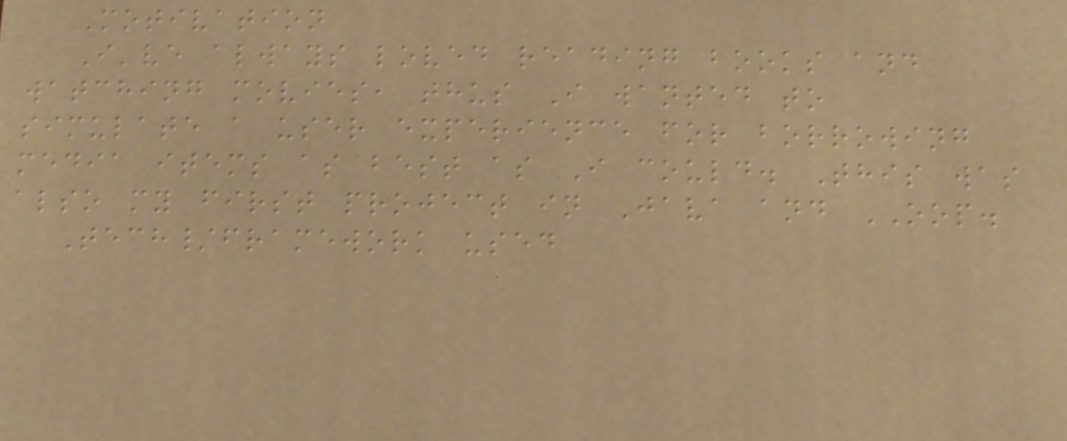Motivation
I've always loved reading books and
watching movies, thus I wanted to
simulate a user experience for borrowing
media items as best as I could. This was
also my first project in Java and OOP.
Tech/framework used
